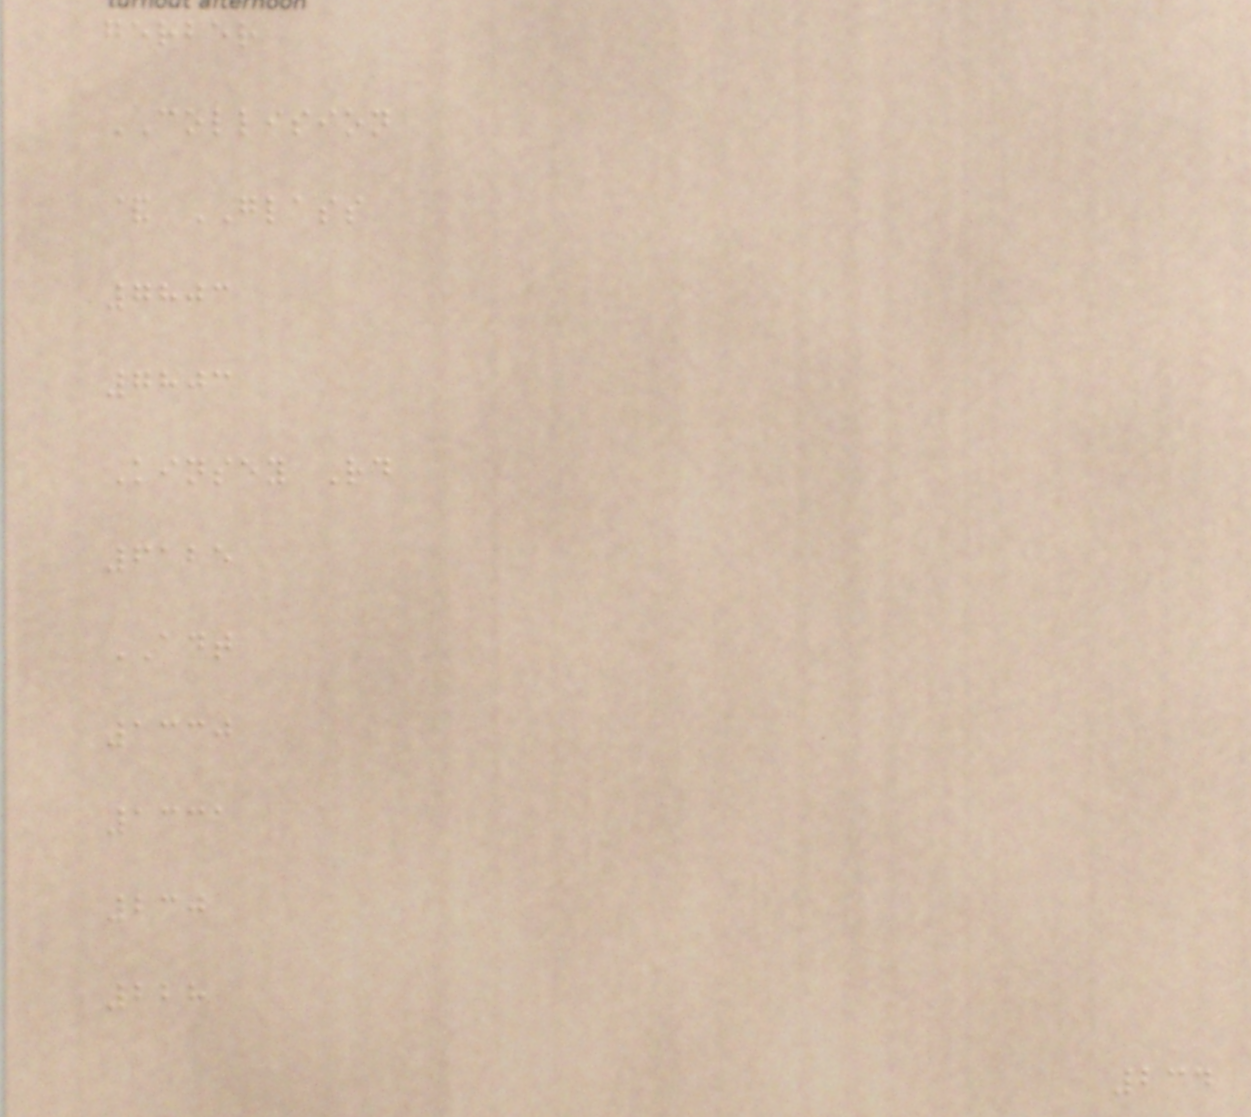gerber
COLLISION
& GLASS
7803
7803
Kinsey Rd
6125
ADT
1330
1331
230
228
234
